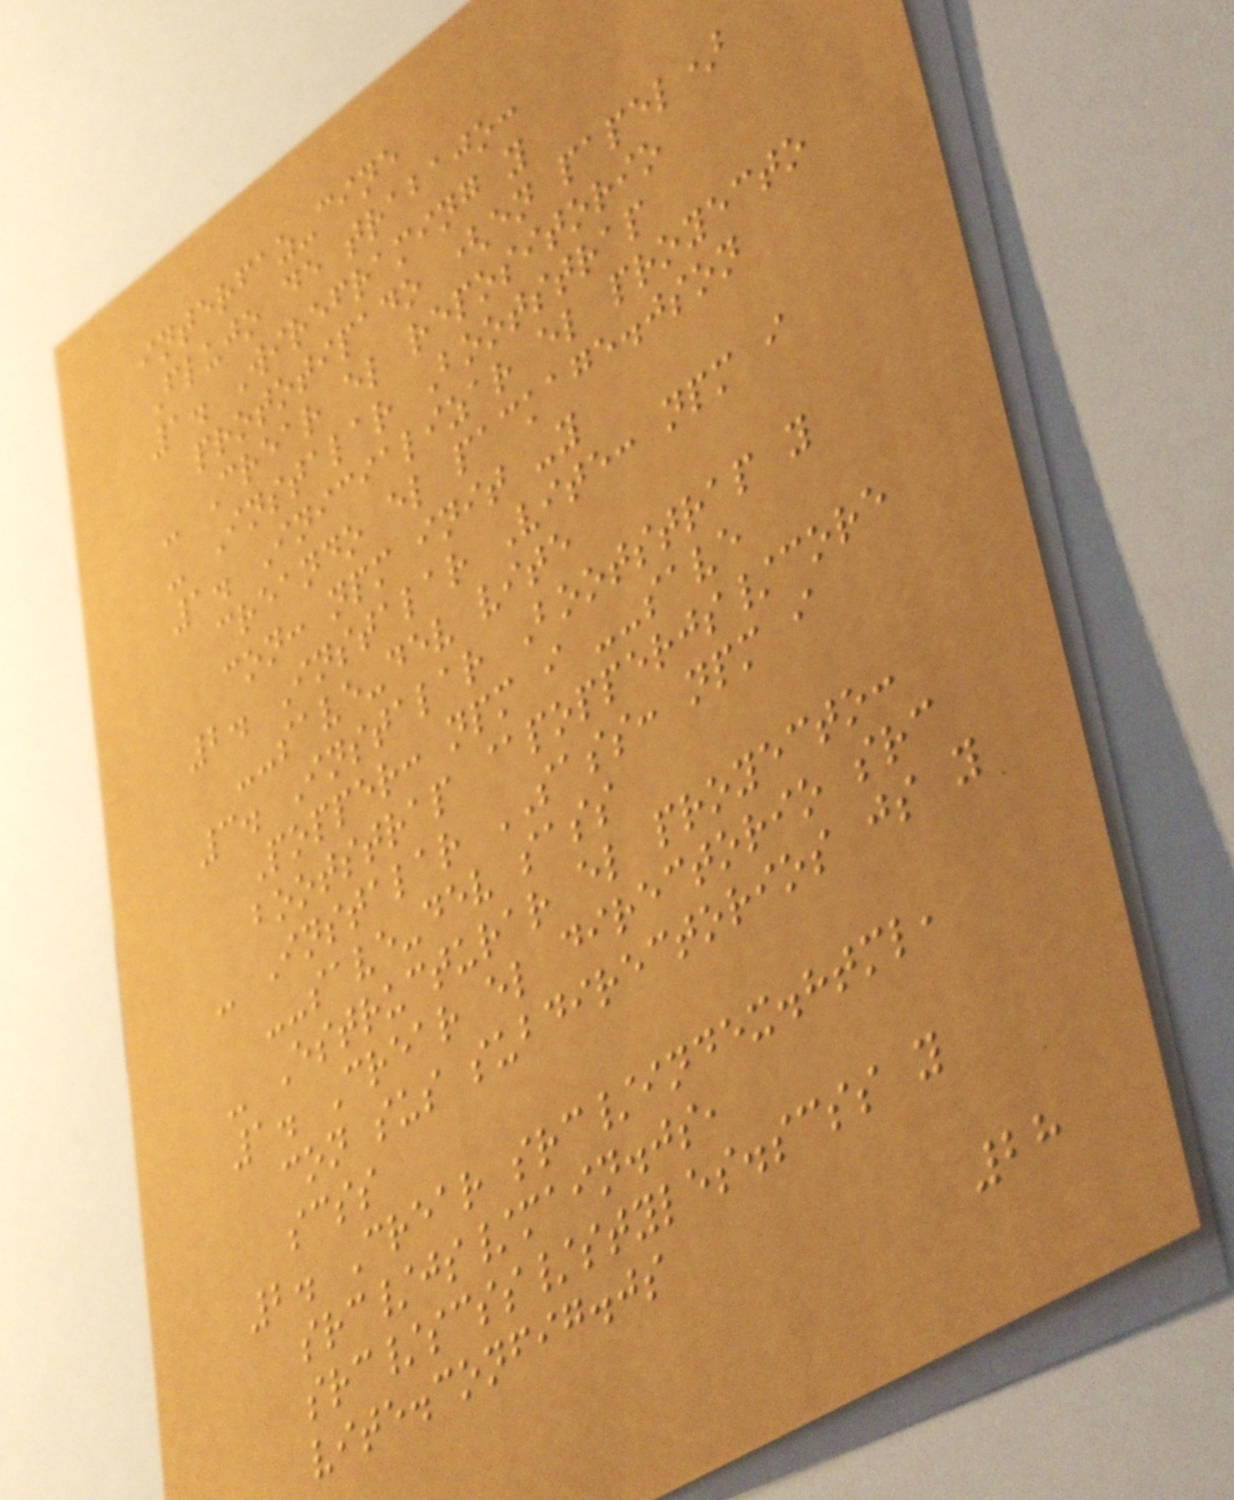interfaz-cine
Flujo de trabajo:
1. Wireframing y
prototipado (en papel)
- Crear el repositorio
- Instalar Bootstrap
1. Inicializar el proyecto
creando el package.json
con: npm init -y
2. Instalar Vite: npm i
--save-dev vite
3. Instalar Bootstrap y
Popper: npm i --save
bootstrap @popperjs/core
- Instalar SASS: npm i
--save-dev sass
- Estructurar el proyecto:
1. Crear el directorio src
con sus subdirectorios js y
scss
2. Crear src/index.html,
src/js/main.js,
src/scss/styles.scss y
vite.config.js
28
